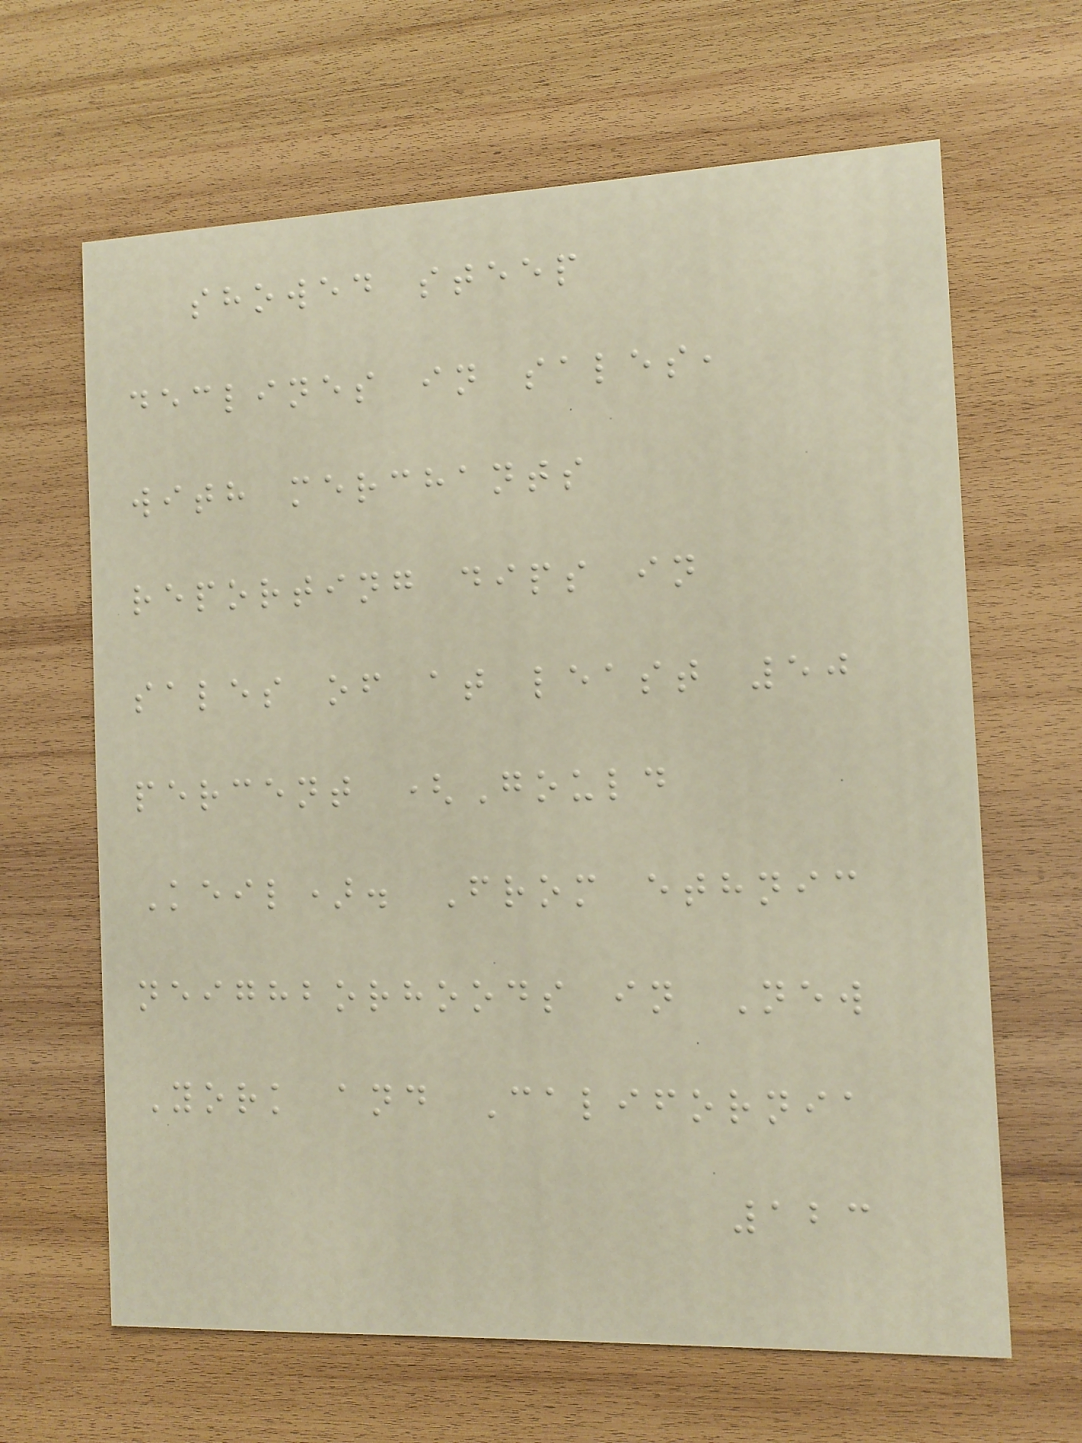showed steep
declines in sales,
with merchants
reporting dips in
sales of at least 50
percent (Gould
Keil). From ethnic
neighborhoods in New
York and California
123
